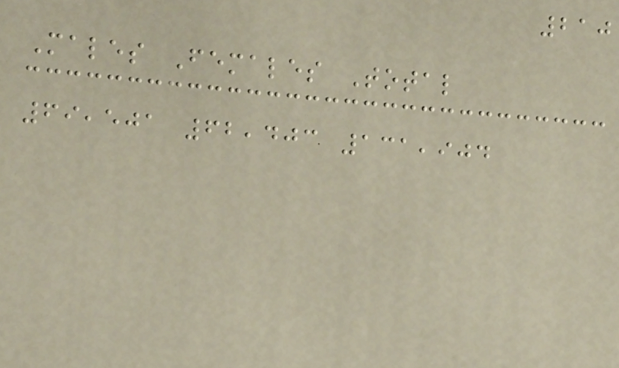210
Males Females Total
69,501 62,403 131,904
